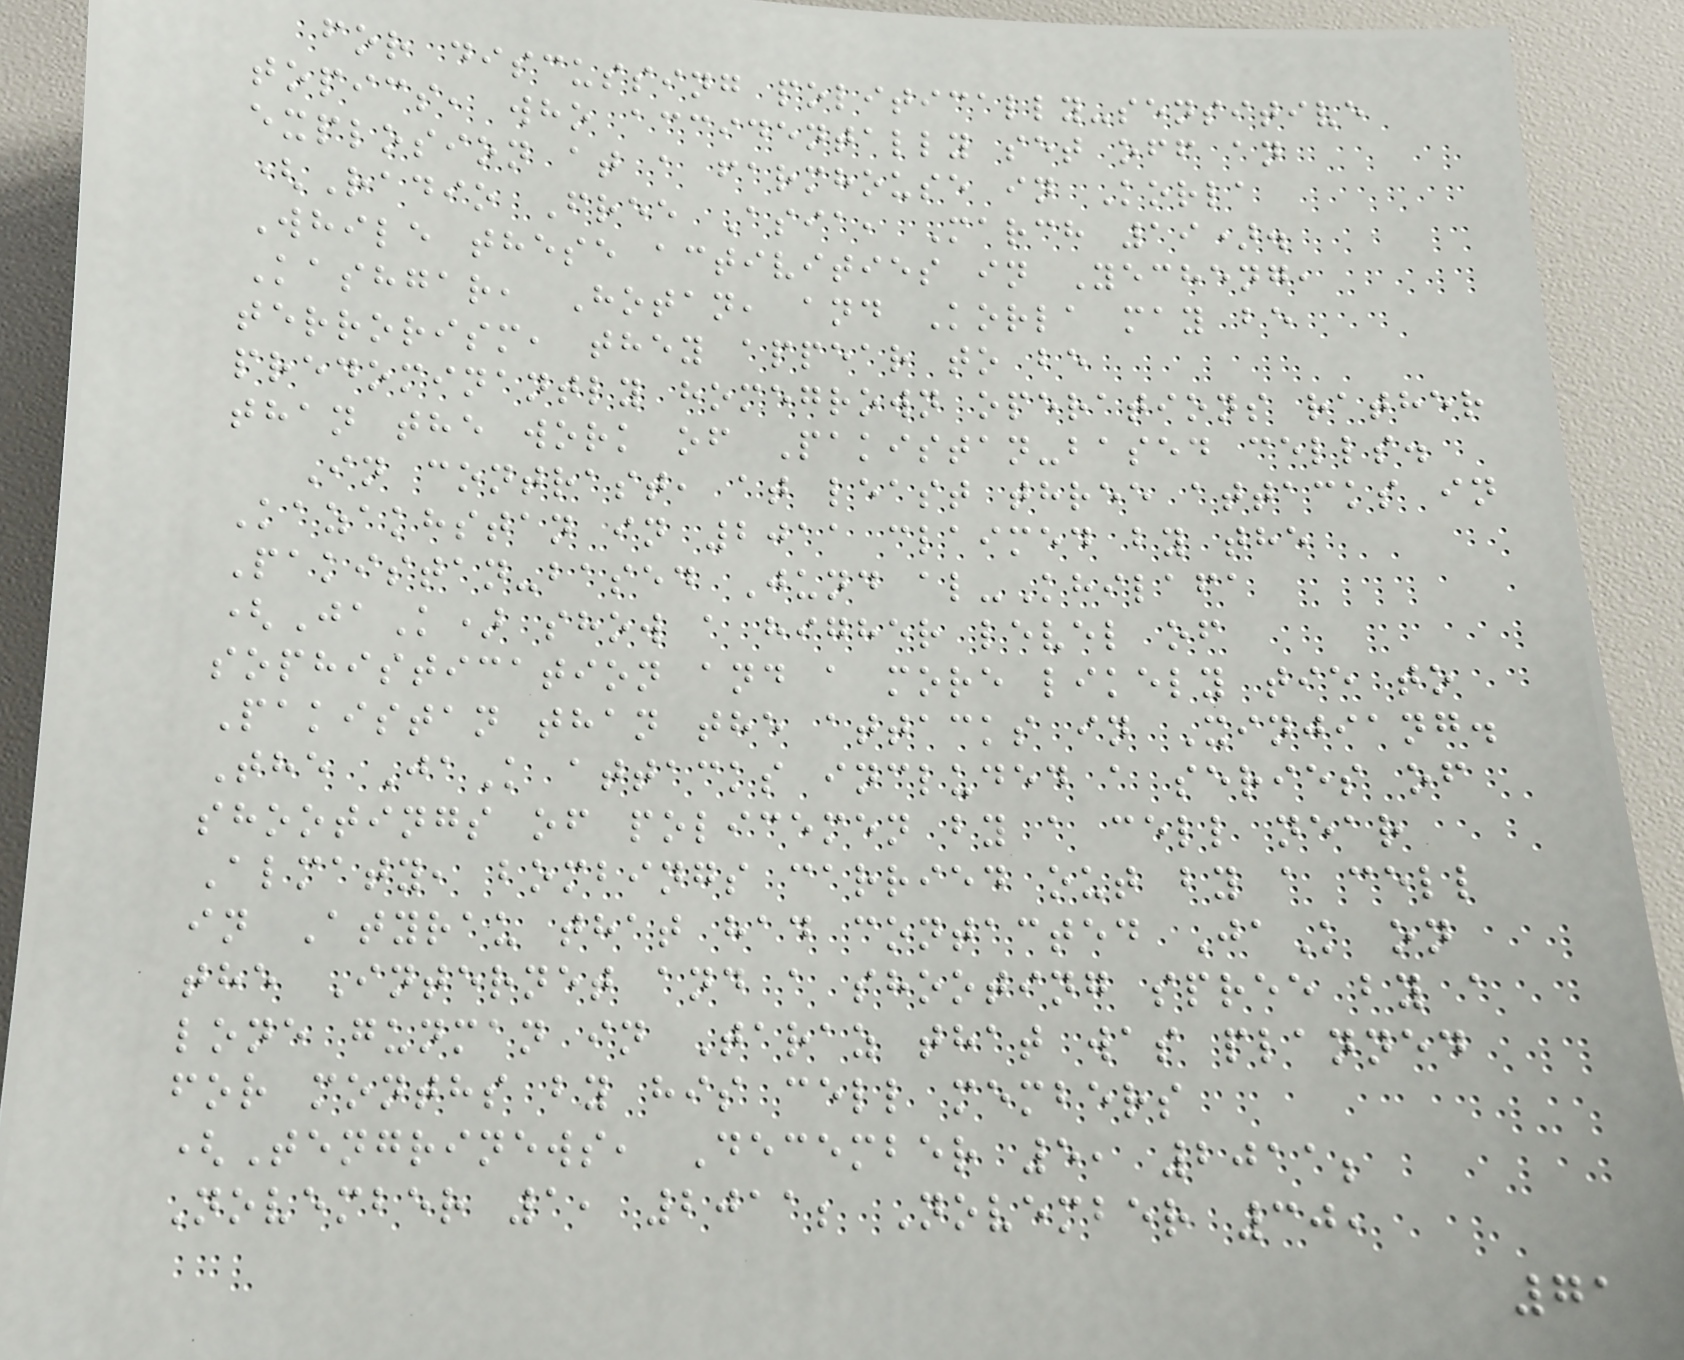for discussing politically-sensitive
topics, who accidentally set off an
explosion at a farmhouse in Korla
(Radio Free Asia, March 19).
While these activities in Yecheng,
Kashgar, Hotan, and Korla may be
terrorism, they appear to be
predominantly homegrown operations rather
than the work of Pakistan-based cells.
In contrast, at least three attacks in
Kazakhstan in 2011 claimed by the
Pakistan-based Jund al-Khilafa
(JaK) show a higher level of
sophistication and a more likely tie to
Pakistan than the attacks in Xinjiang.
The JaK attacks included a series of
shootings of policemen by a cell near
Almaty, bombings carried out by a cell
in Atyrau that had contacted JaK on
the Internet and a shooting spree by a
lone gunman in Taraz that was planned
for months by his cell members
(Tengrinews, December 5, 2011;
November 1, 2011; November 30,
71
